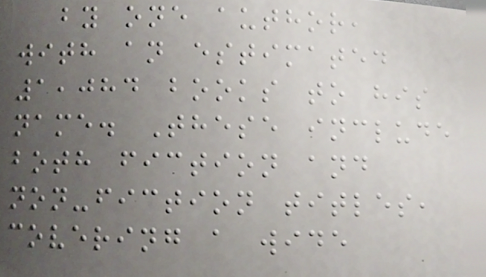by one author,
with an estimated
1,084 books to his
name. These include
both fiction and
non-fiction titles,
covering a wide
